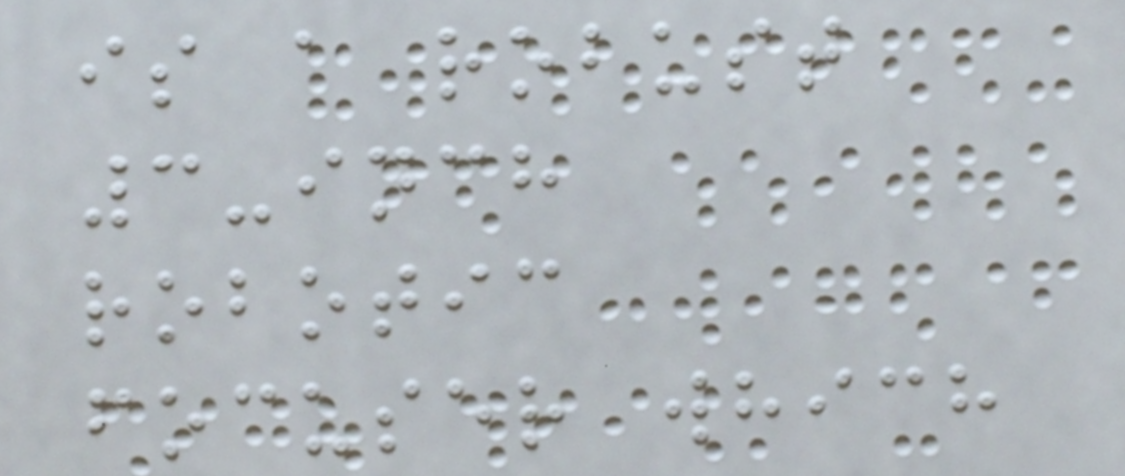is a robust
3-inch
robotic
focuser which
